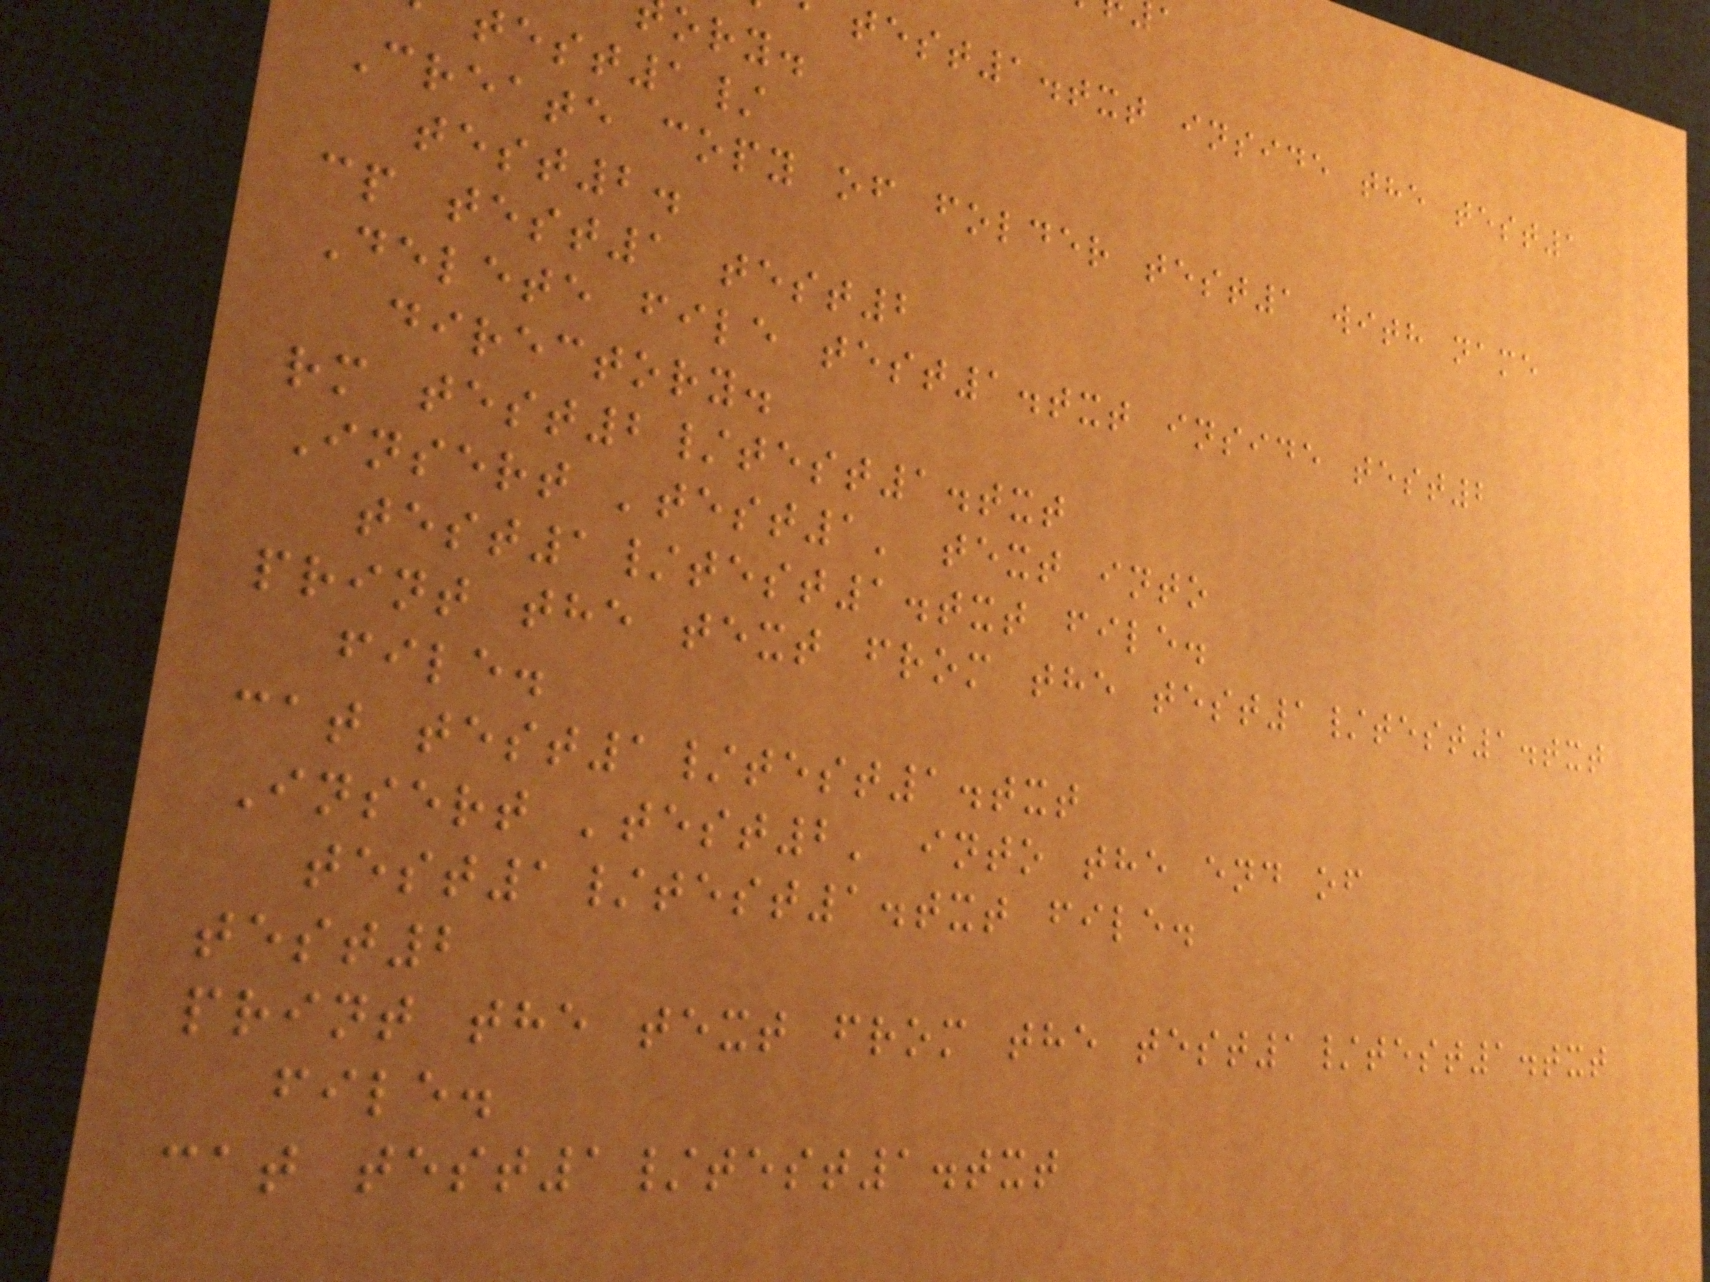test1.txt inside the test1
ory.
test1/
Create copy of folder test1 with name
test2.
cp test1 test2
Delete file test1.txt inside test2
directory.
rm test2/test1.txt
Insert 'test1' text into
test1/test1.txt file.
print the text from the test1/test1.txt
file.
cat test1/test1.txt
Insert 'test2' into the end of
test1/test1.txt file.
test2
print the text from the test1/test1.txt
file.
cat test1/test1.txt
